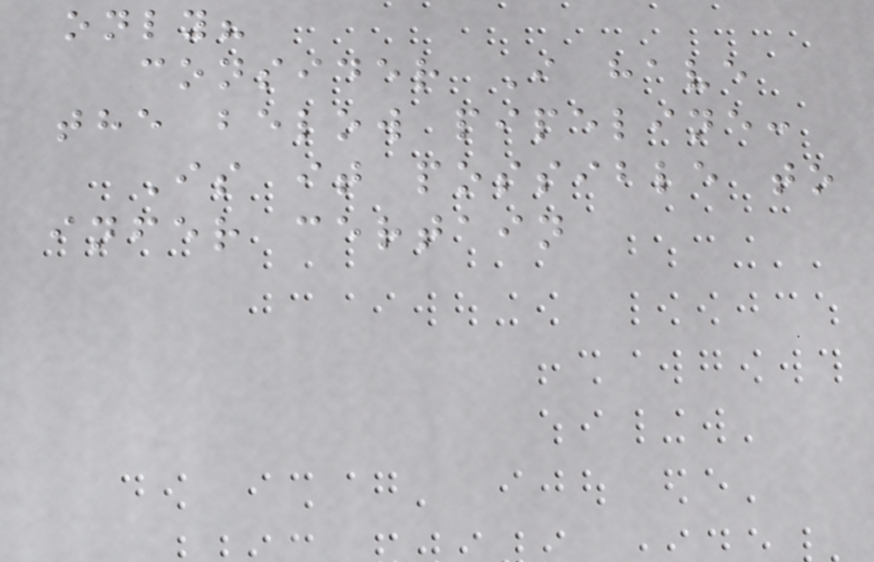only?
consider I have
the below pipeline:
Is it possible to
infer certain
